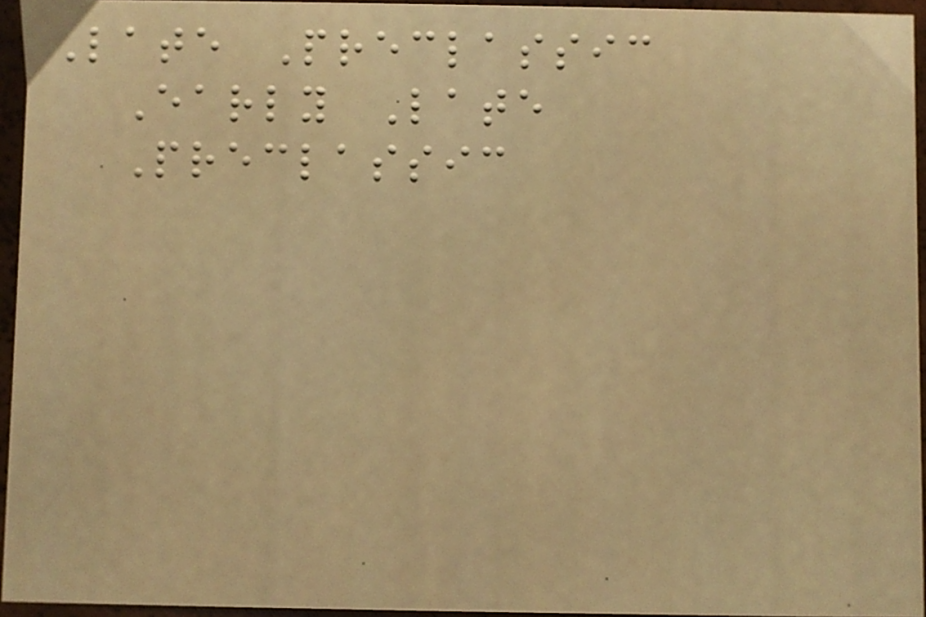Late Preclassic
Early Late
Preclassic
